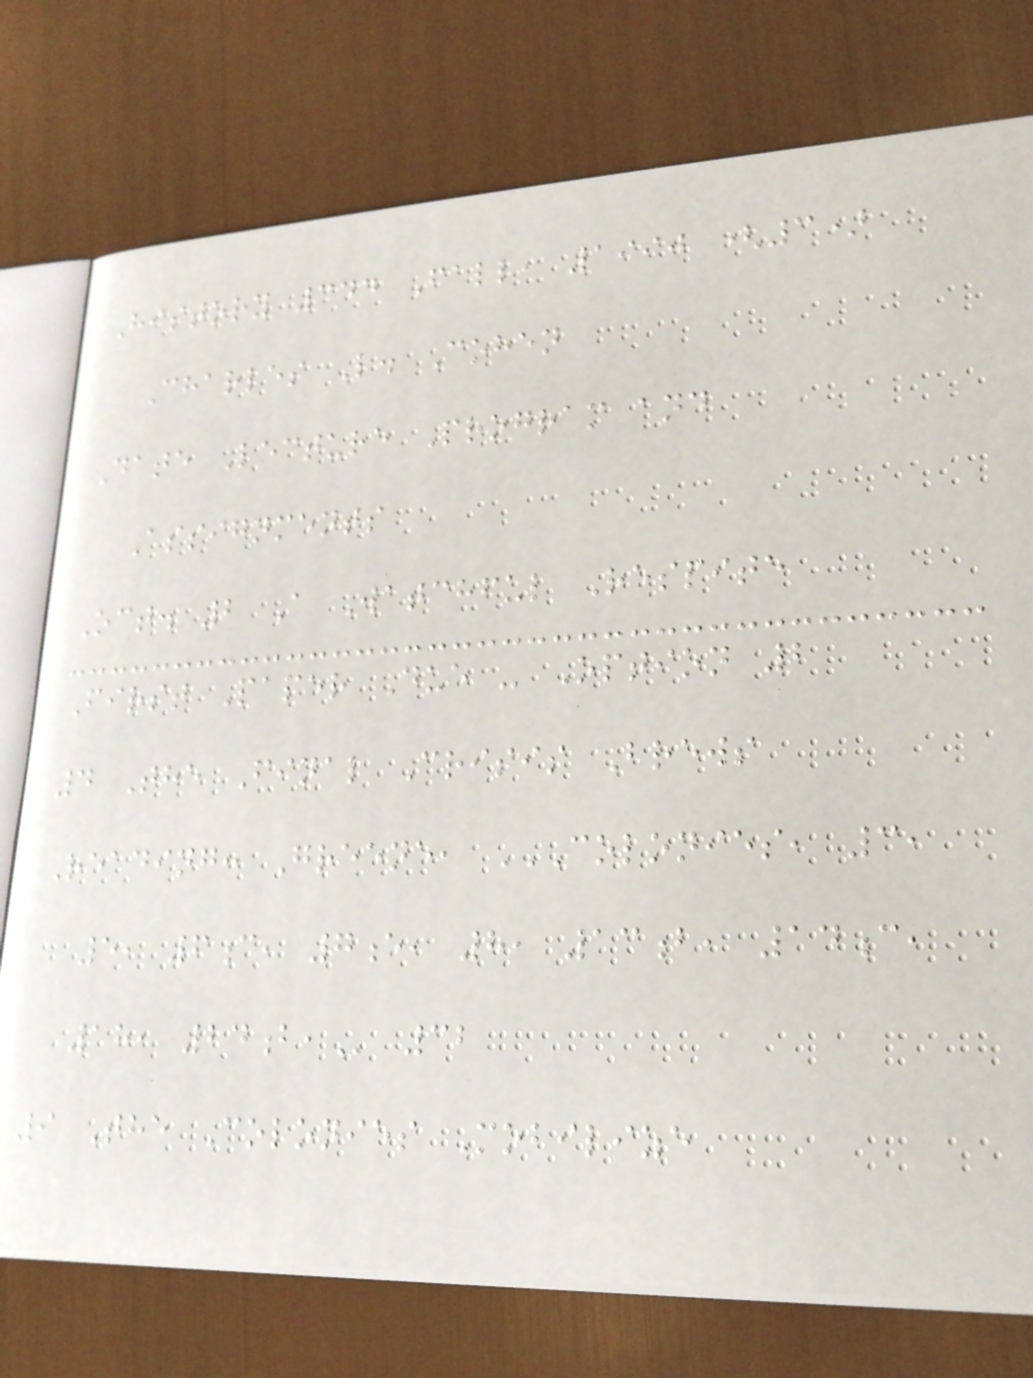History 344 Fall, 1990 (3)
Charles L. Cohen
Date Lecture Program and
Assignments
Oct. 2 A Watchful Respite
First Paper Due - Option 2
4 The Final Crisis Brews
Reading: Greene, COLONIES, 3,
5, 6C, 7E, 8, 13B, 14C,
18, 24B, 32
9 The Colonies Mobilize
